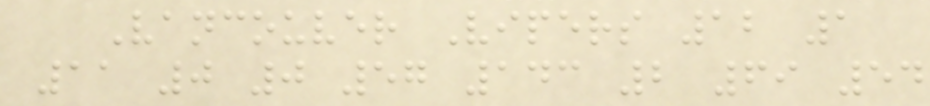Vancouver Vipers 12 1
11 0 0 57 143 2 69 54
